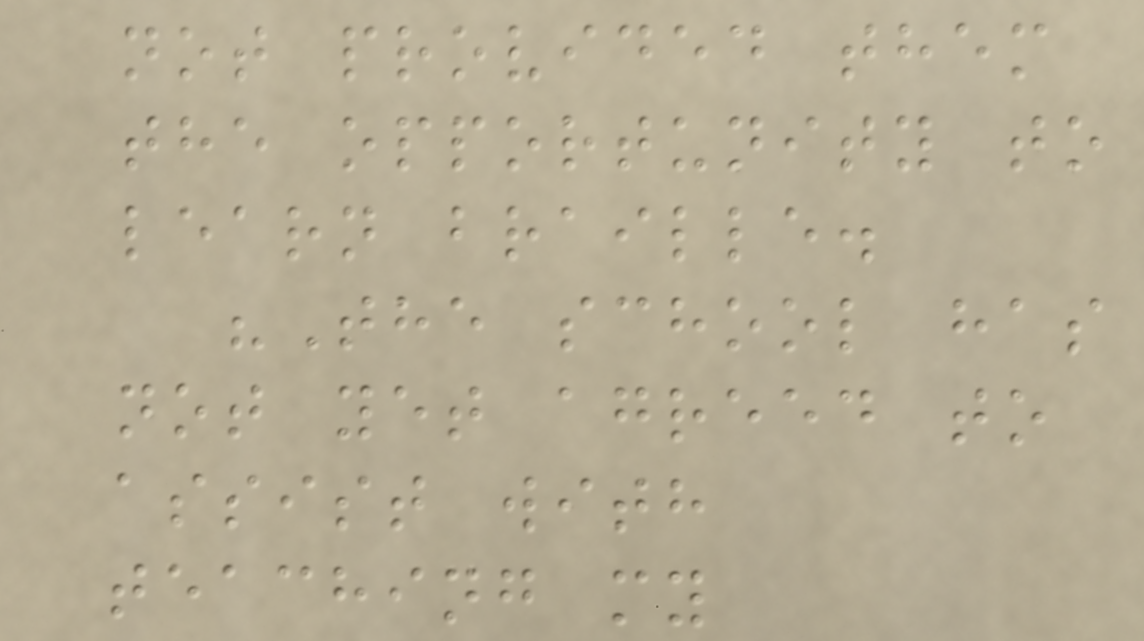not provided them
the opportunity to
learn braille.
"The school has
not yet agreed to
assist with
teaching my
